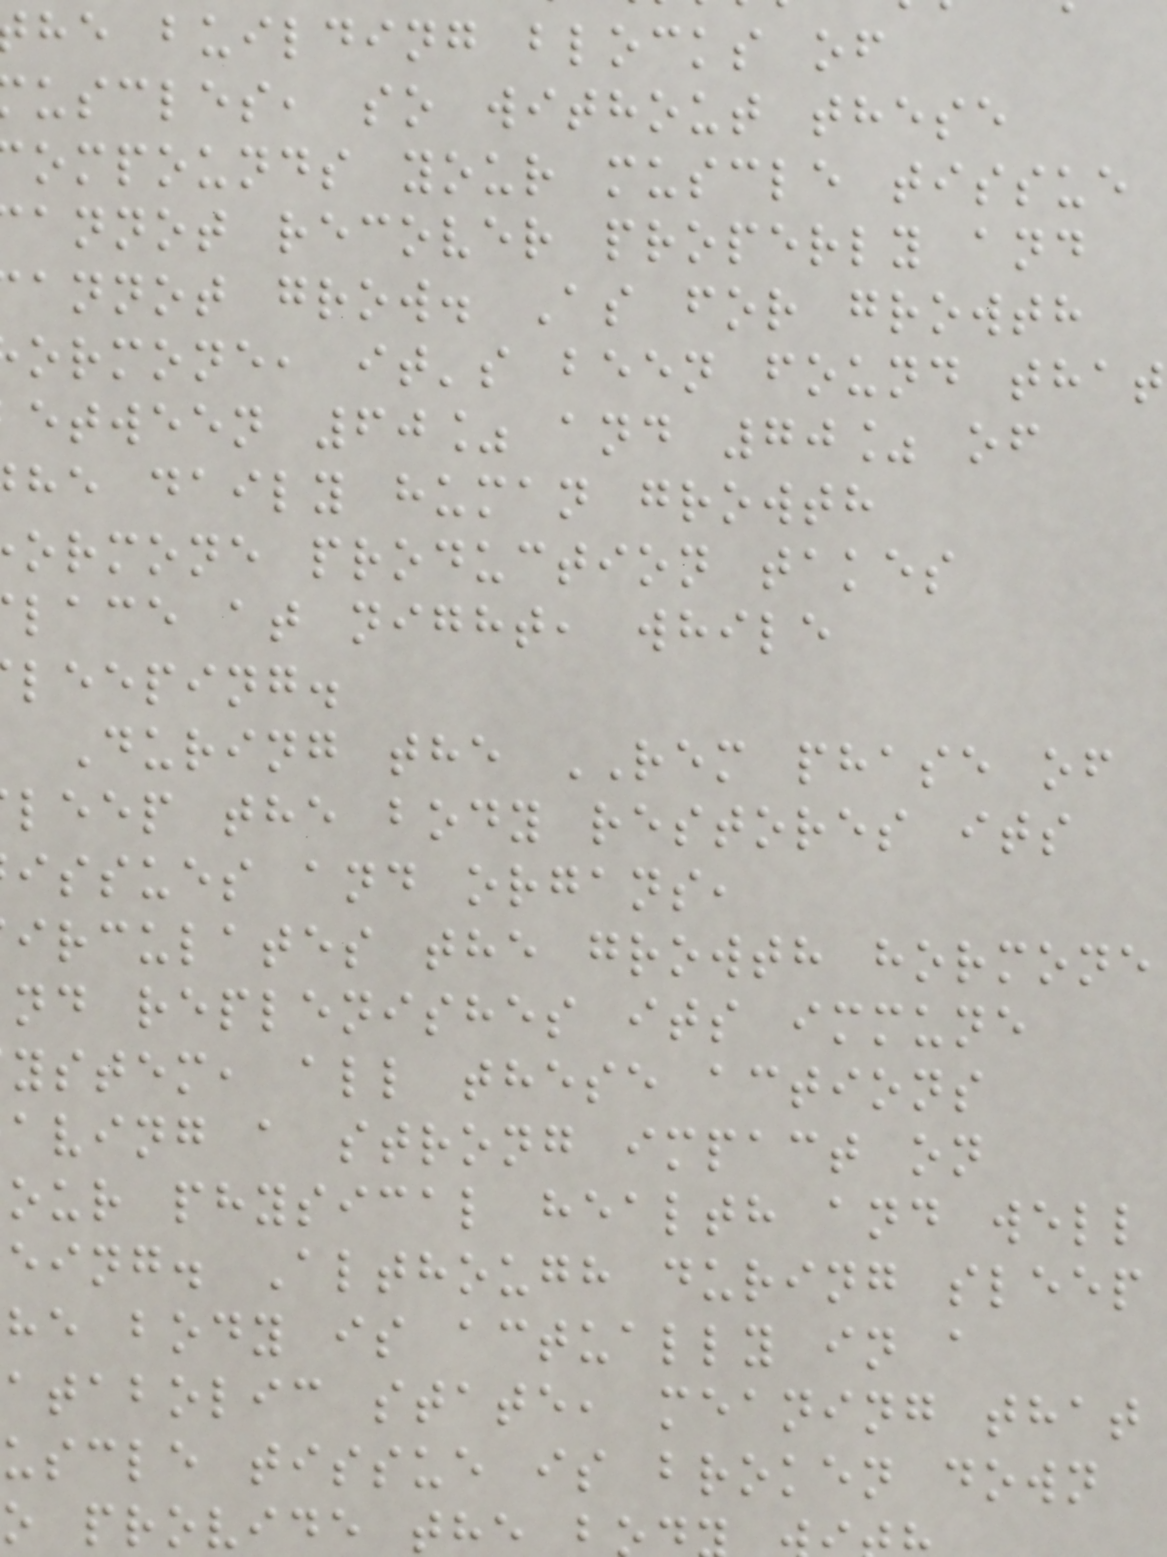he building blocks of
uscles, so without these
ompounds your muscle tissue
annot recover properly and
annot grow. As for growth
ormone, it's been found that
etween 60% and 70% of
he daily human growth
ormone production takes
lace at night, while
leeping.
During the REM phase of
leep the body restores its
issues and organs,
irculates the growth hormone
nd replenishes its immune
ystem, all these actions
aving a strong impact on
our physical health and well
eing. Although during sleep
he body is actually in a
atabolic state, meaning that
uscle tissue is broken down
o provide the
